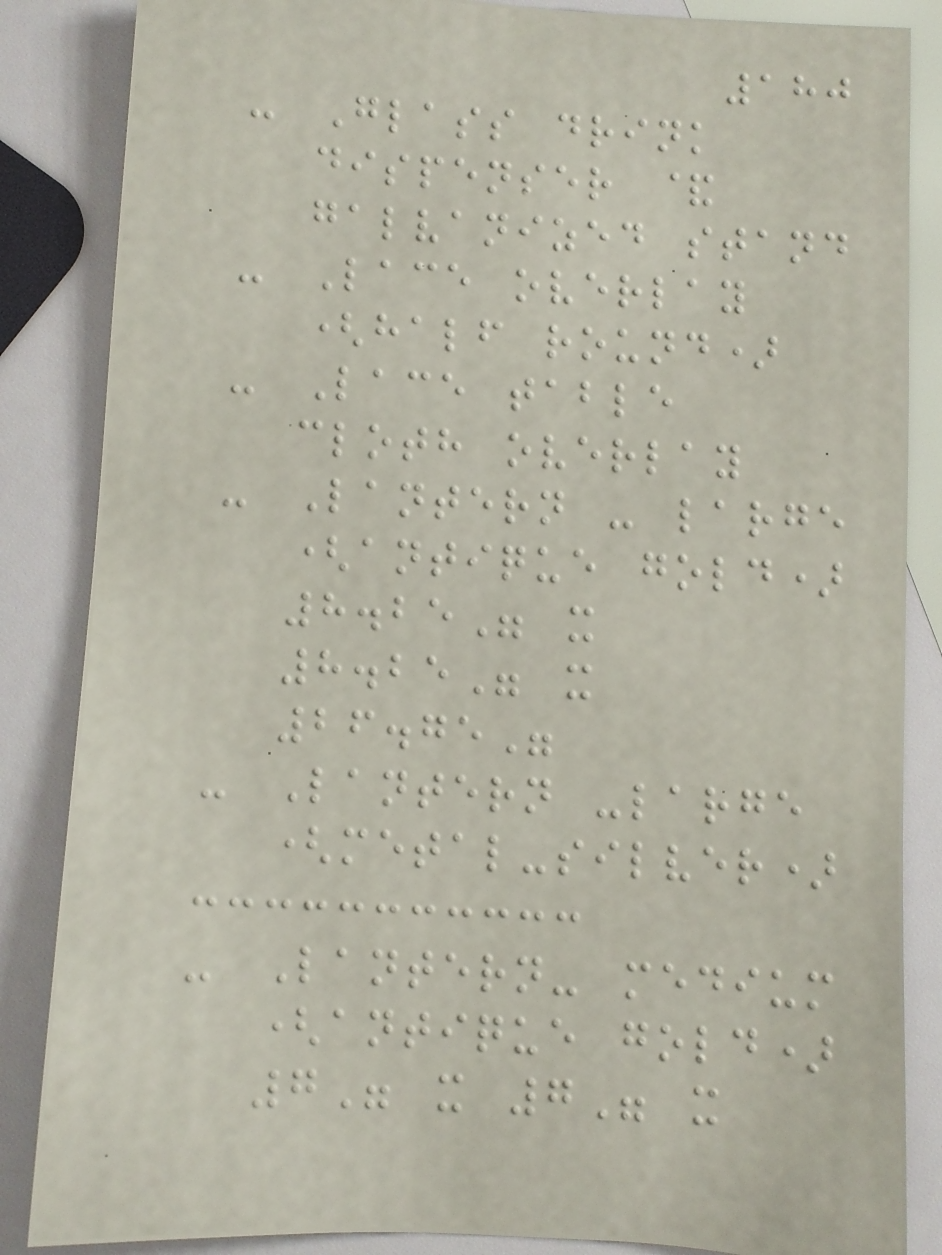180
- Glass drink
dispenser &
galvanized stand
- Lace overlay
(half round)
- Lace table
cloth overlay
- Lantern - large
(antique gold)
8.25" x
8.25" x
26.75"
- Lantern -large
(metal-silver)
- Lantern- medium
(antique gold)
7" x 7" x
